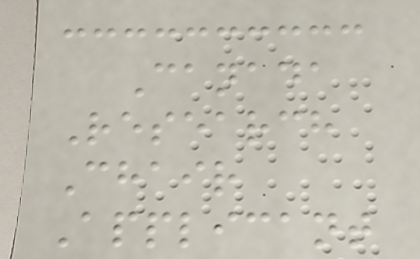Canada
Research
Chair
Applicant
